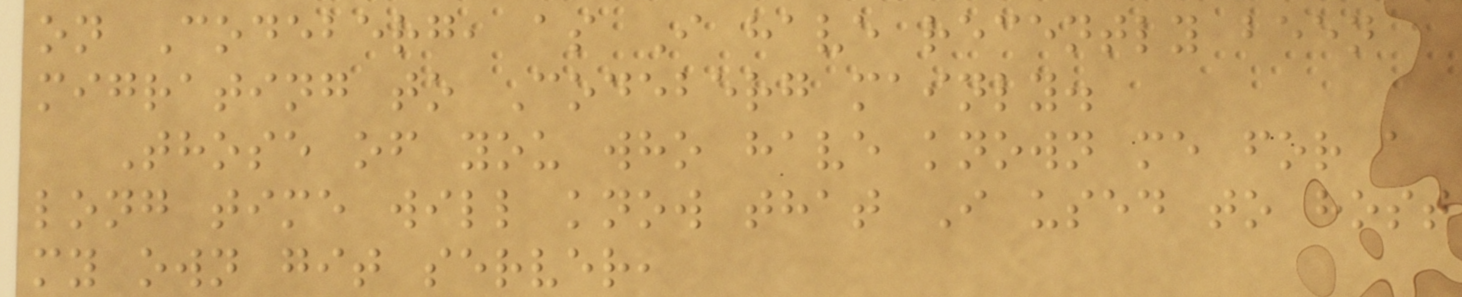on Codeberg, as I have recently been
migrating to Codeberg mainly.
Those of you who have known me for a
long time will know that I used to host
my own git server,
